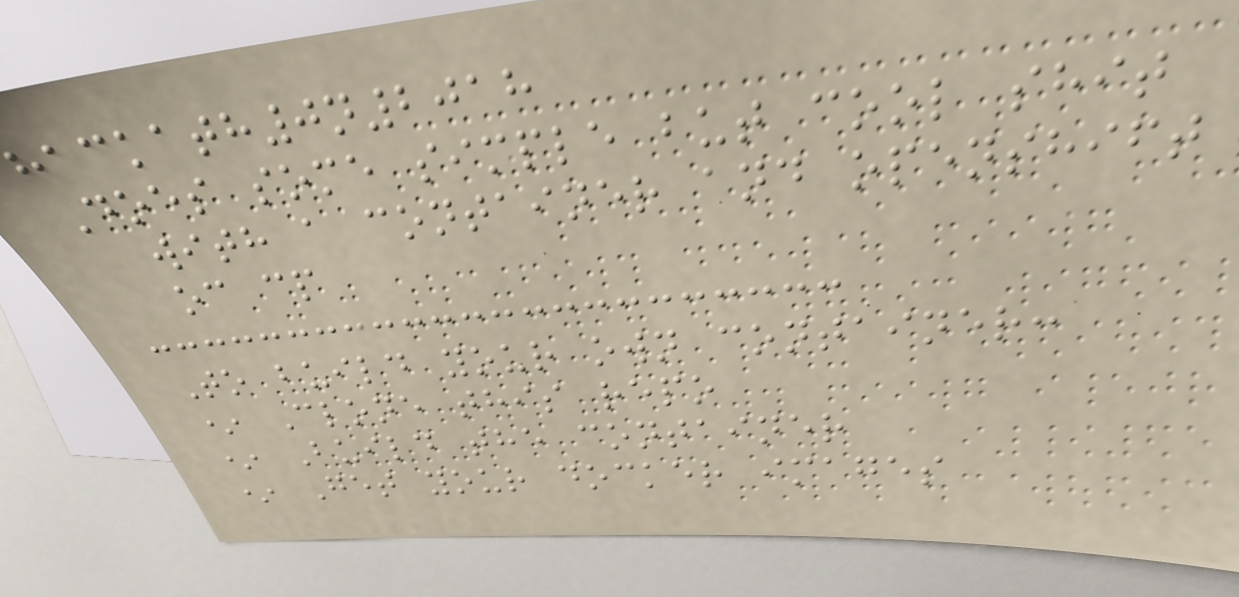hackath0n2018
Does some simple but cool shit
with a container and openshift
oc cp
To build your own container:
* Clone this repo
* Build the container
* Get your docker images
